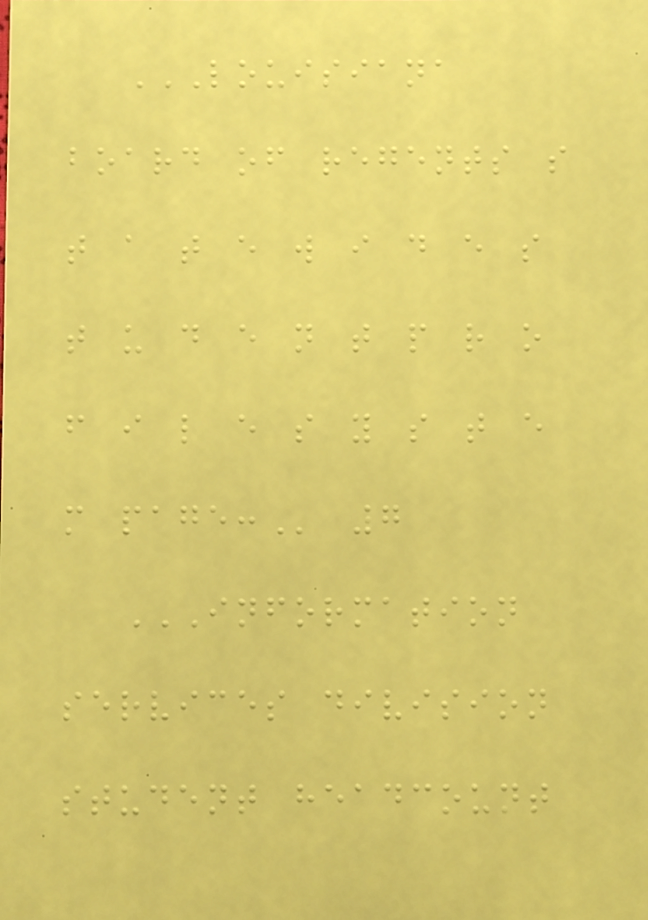LOUISIANA
BOARD OF REGENTS S
T A T E W I D E S
T U D E N T P R O
F I L E S Y S T E
M PAGE: 7
INFORMATION
SERVICES DIVISION
STUDENT HEADCOUNT
